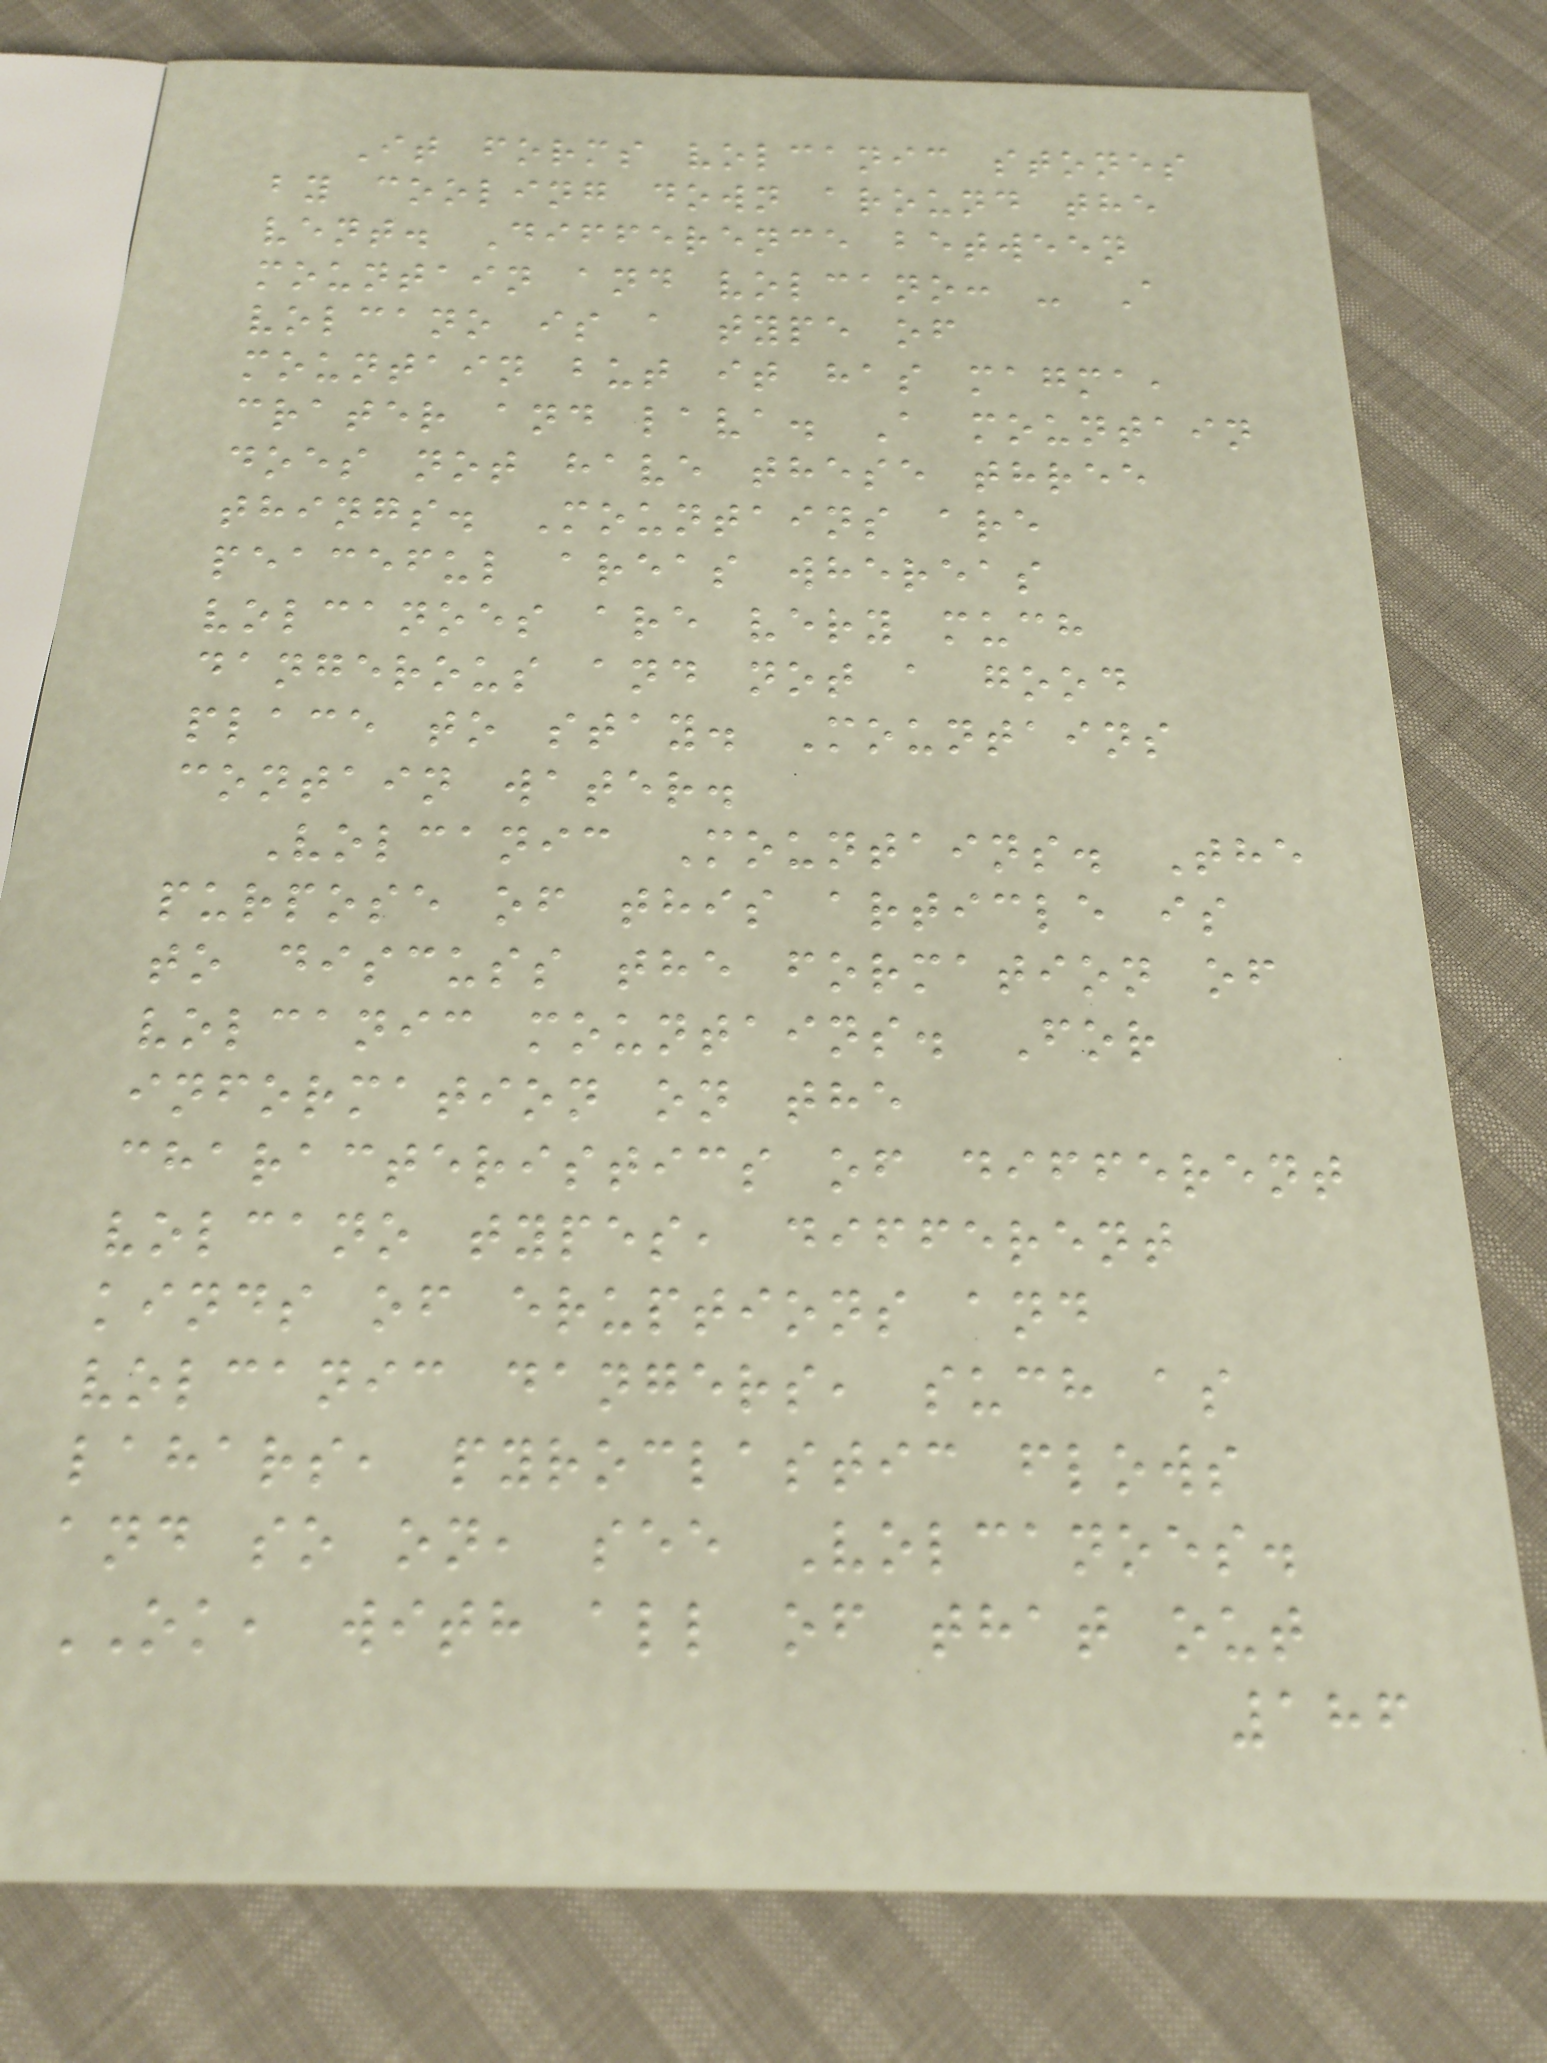It forms volcanic stones
by cooling down around the
vent. Difference between
mountain and volcano: - A
volcano is a type of
mountain but it has magma,
crater and lava. A mountain
does not have these three
things. Mountains are
peaceful areas whereas
volcanoes are very much
dangerous and not a good
place to stay. Mountains
contain water.
Volcanic Mountains. The
purpose of this article is
to discuss the formation of
volcanic mountains. For
information on the
characteristics of different
volcano types, different
kinds of eruptions and
volcanic dangers, such as
lahars, pyroclastic flows
and so on, see Volcanoes.
OK, with all of that out
186
